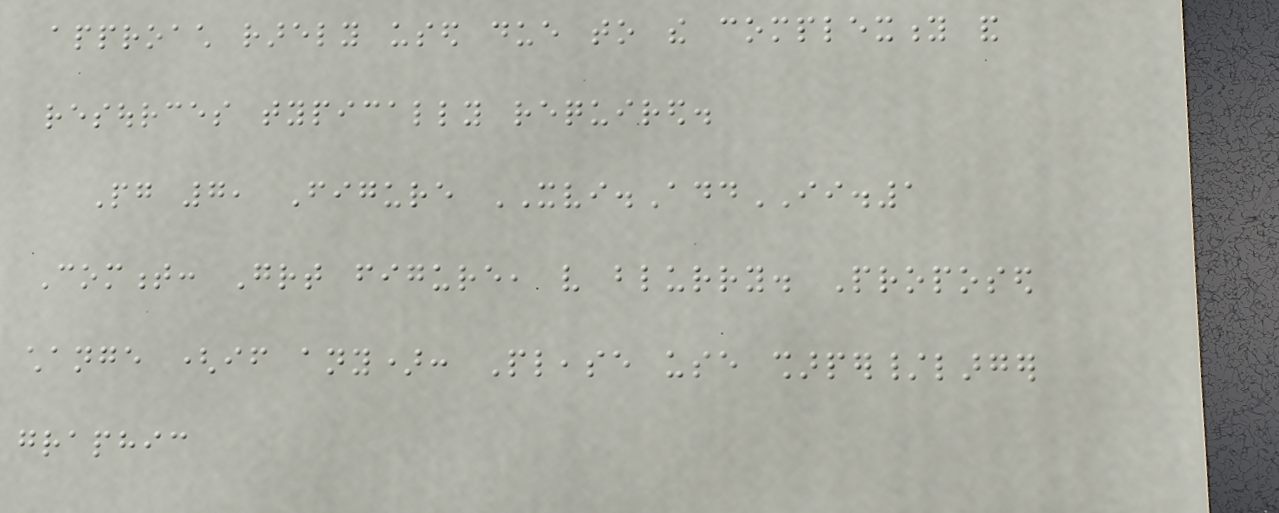approach rarely used due to the complexity and
resources typically required.
Pg 7, Figure XVI.AddII.1
Comment: Great figure, very blurry. Proposed
change (if any): Please use sharper/larger
graphic
